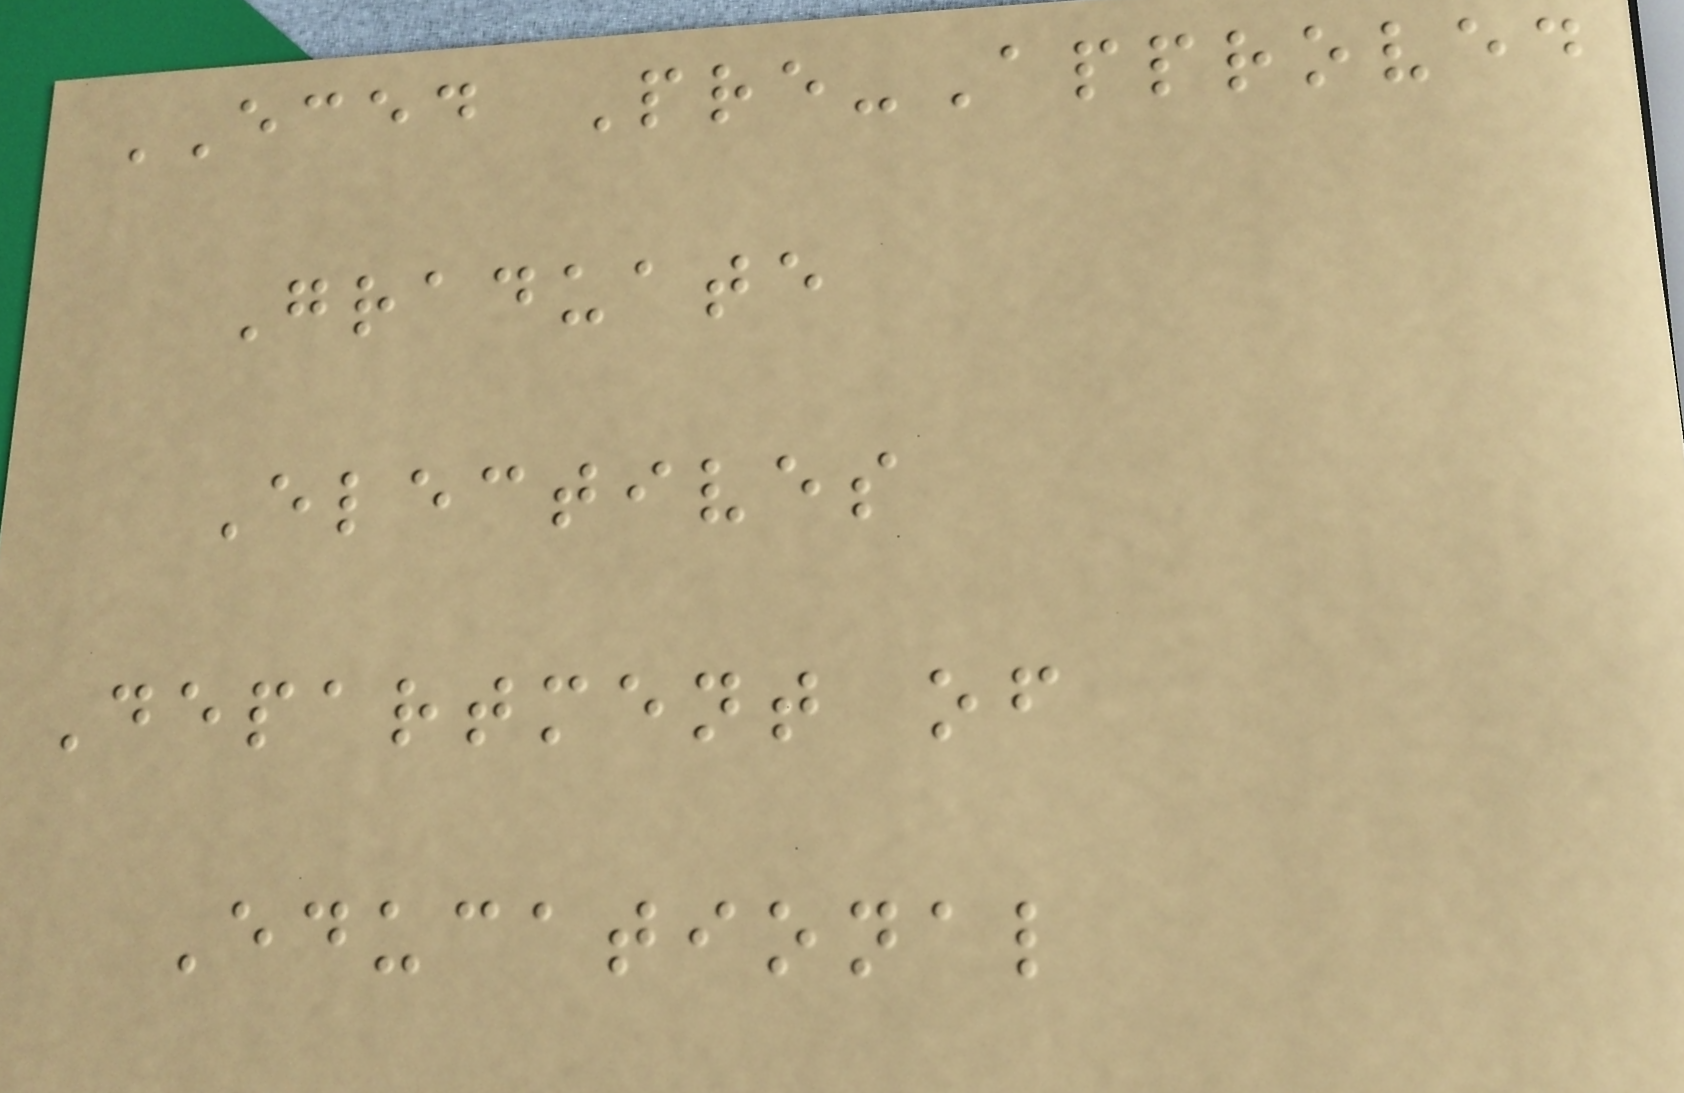ECED Pre-Approved
Graduate
Electives
Department of
Educational
